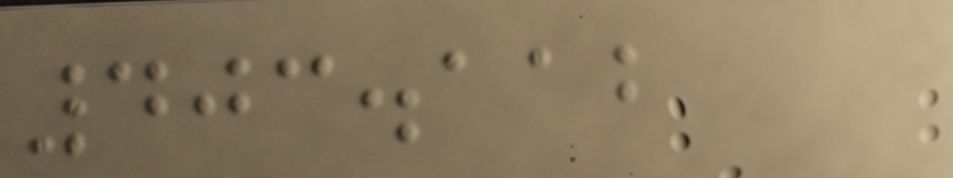403.112
